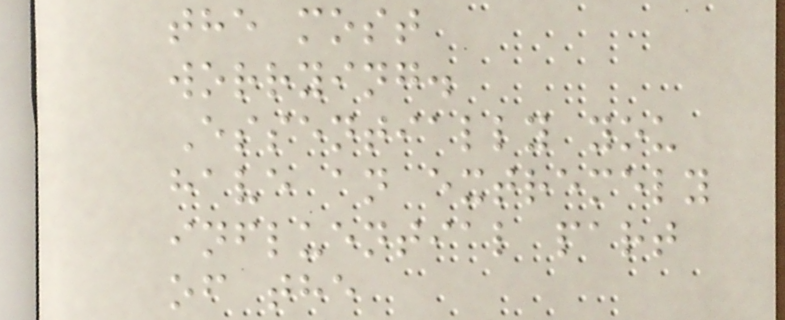the most
worrying.
Essentially you
have an extremely
influential part
of the
